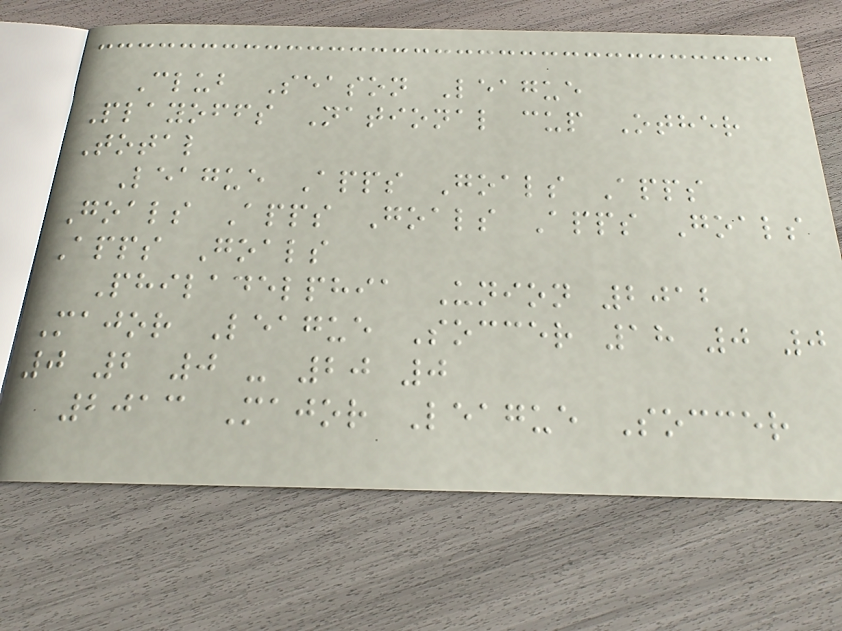Club Season League
Playoffs National cup Other
Total
League Apps Goals Apps
Goals Apps Goals Apps Goals
Apps Goals
Philadelphia Union 2012
Major League Soccer 18 0 0
0 2 0 - 20 0
2013 Major League Soccer
